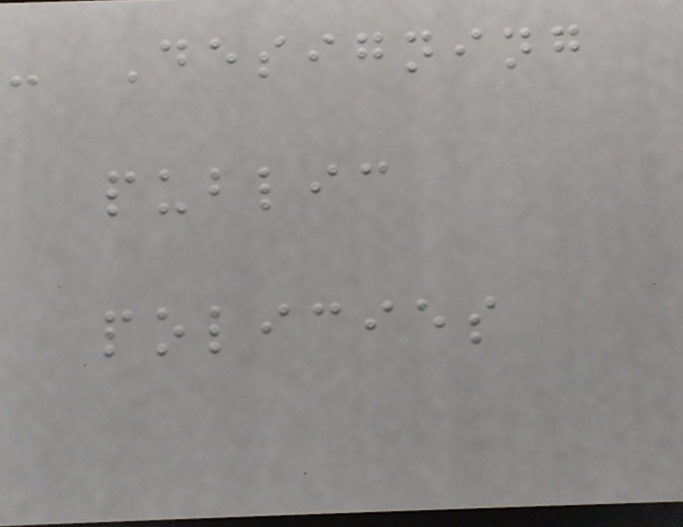- Designing
public
policies
